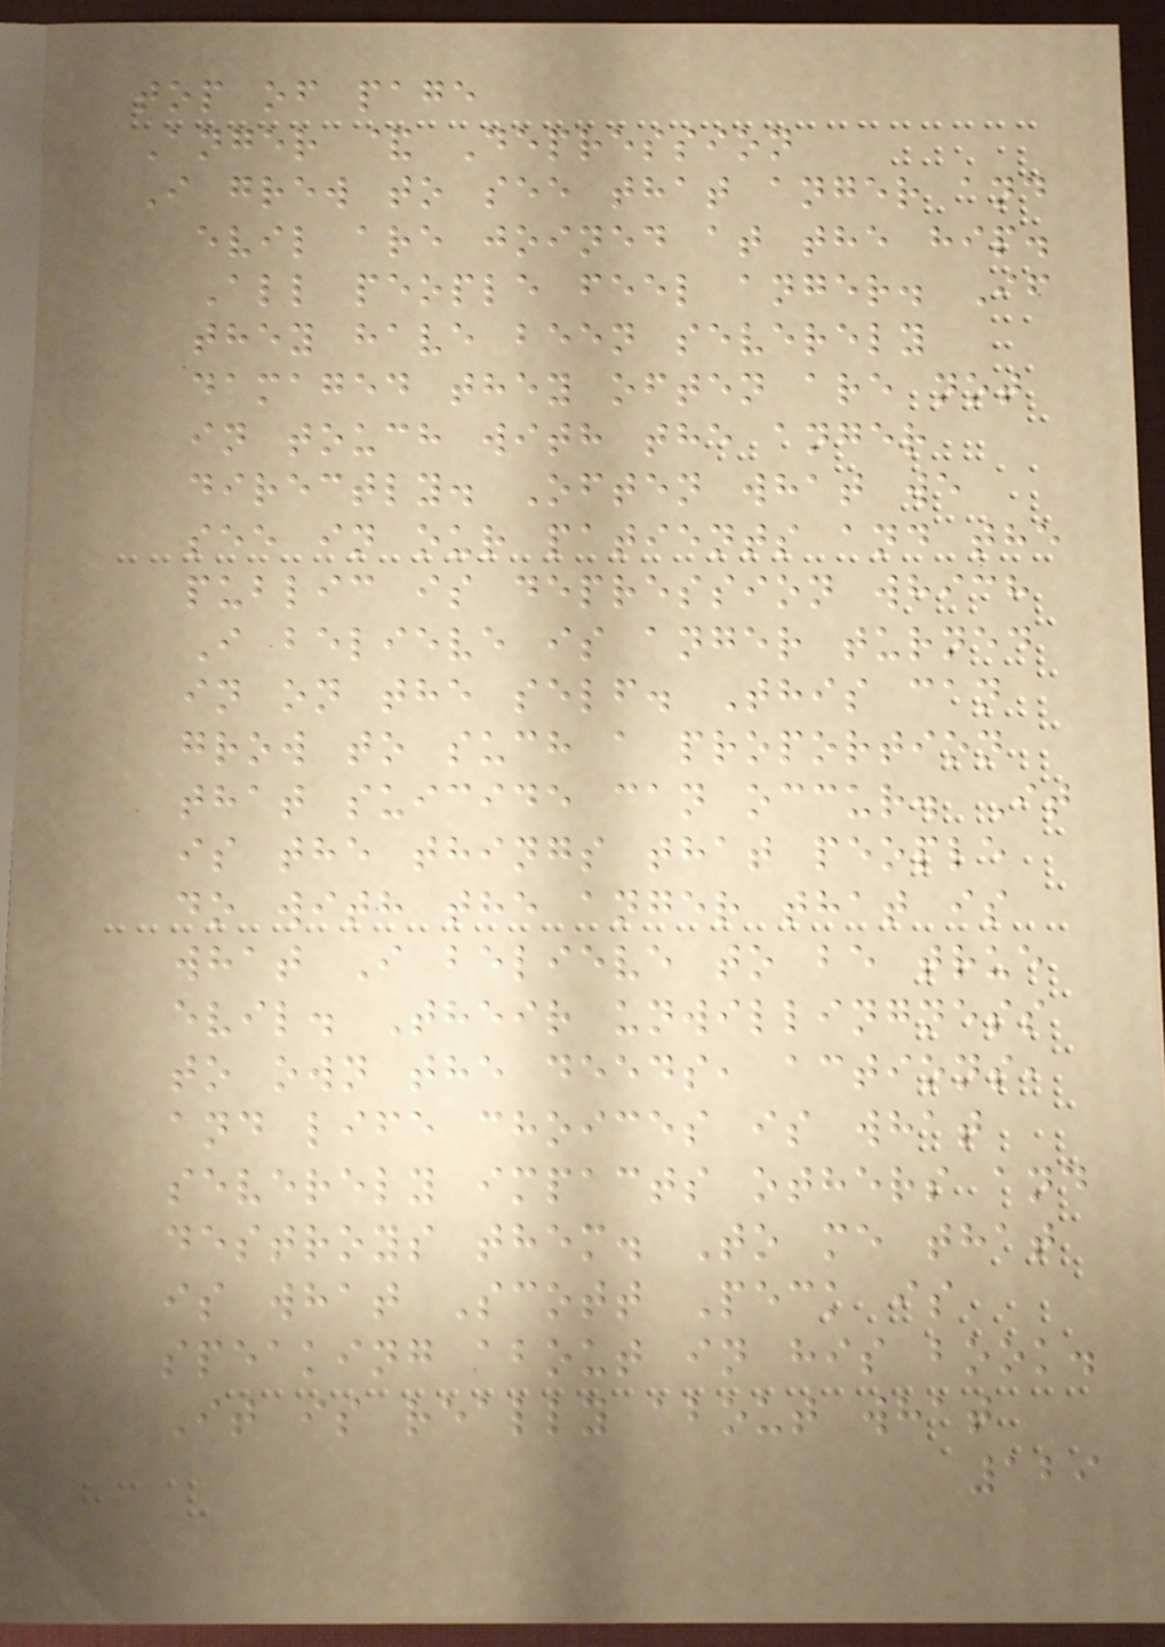top of page
Anger & Depression
I grew to see that anger and
evil are joined at the hip.
All people feel anger. If
they have been severely
damaged they often are not
in touch with the anger
directly. Often what we
see in our patients and the
public is depression which
I believe is anger turned
in on the self. This can
grow to such a proportion
that suicide can occur. It
is the things that people
do with the anger that is
what I believe to be true
evil. Their unwillingness
to own the deeds, actions,
and life choices is what
severely impacts others and
destroys them. To me that
is what Scott Peck is
speaking about in his book.
It is really about what
129
